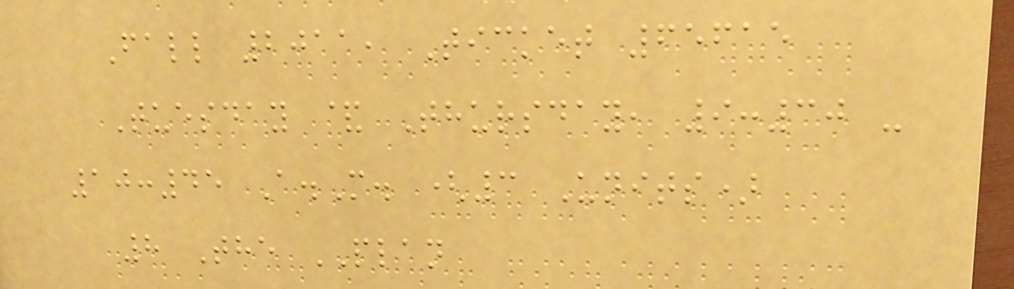Fall 2011, Ticket 65615
Tuesday & Thursday, 9:30 -
10:45 A.M. (3 Units)
8 The PLAN
